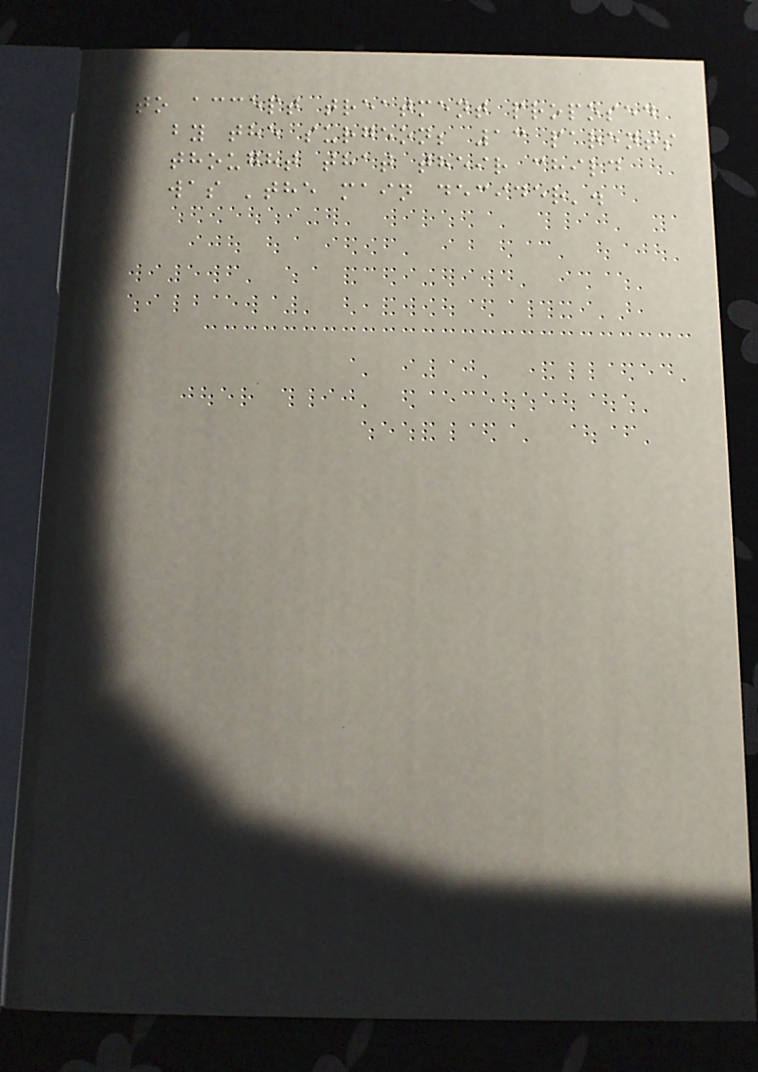to accept treatment proposed
by the surgeon; 13 parents
thought that their child
was 'the main decider'.
